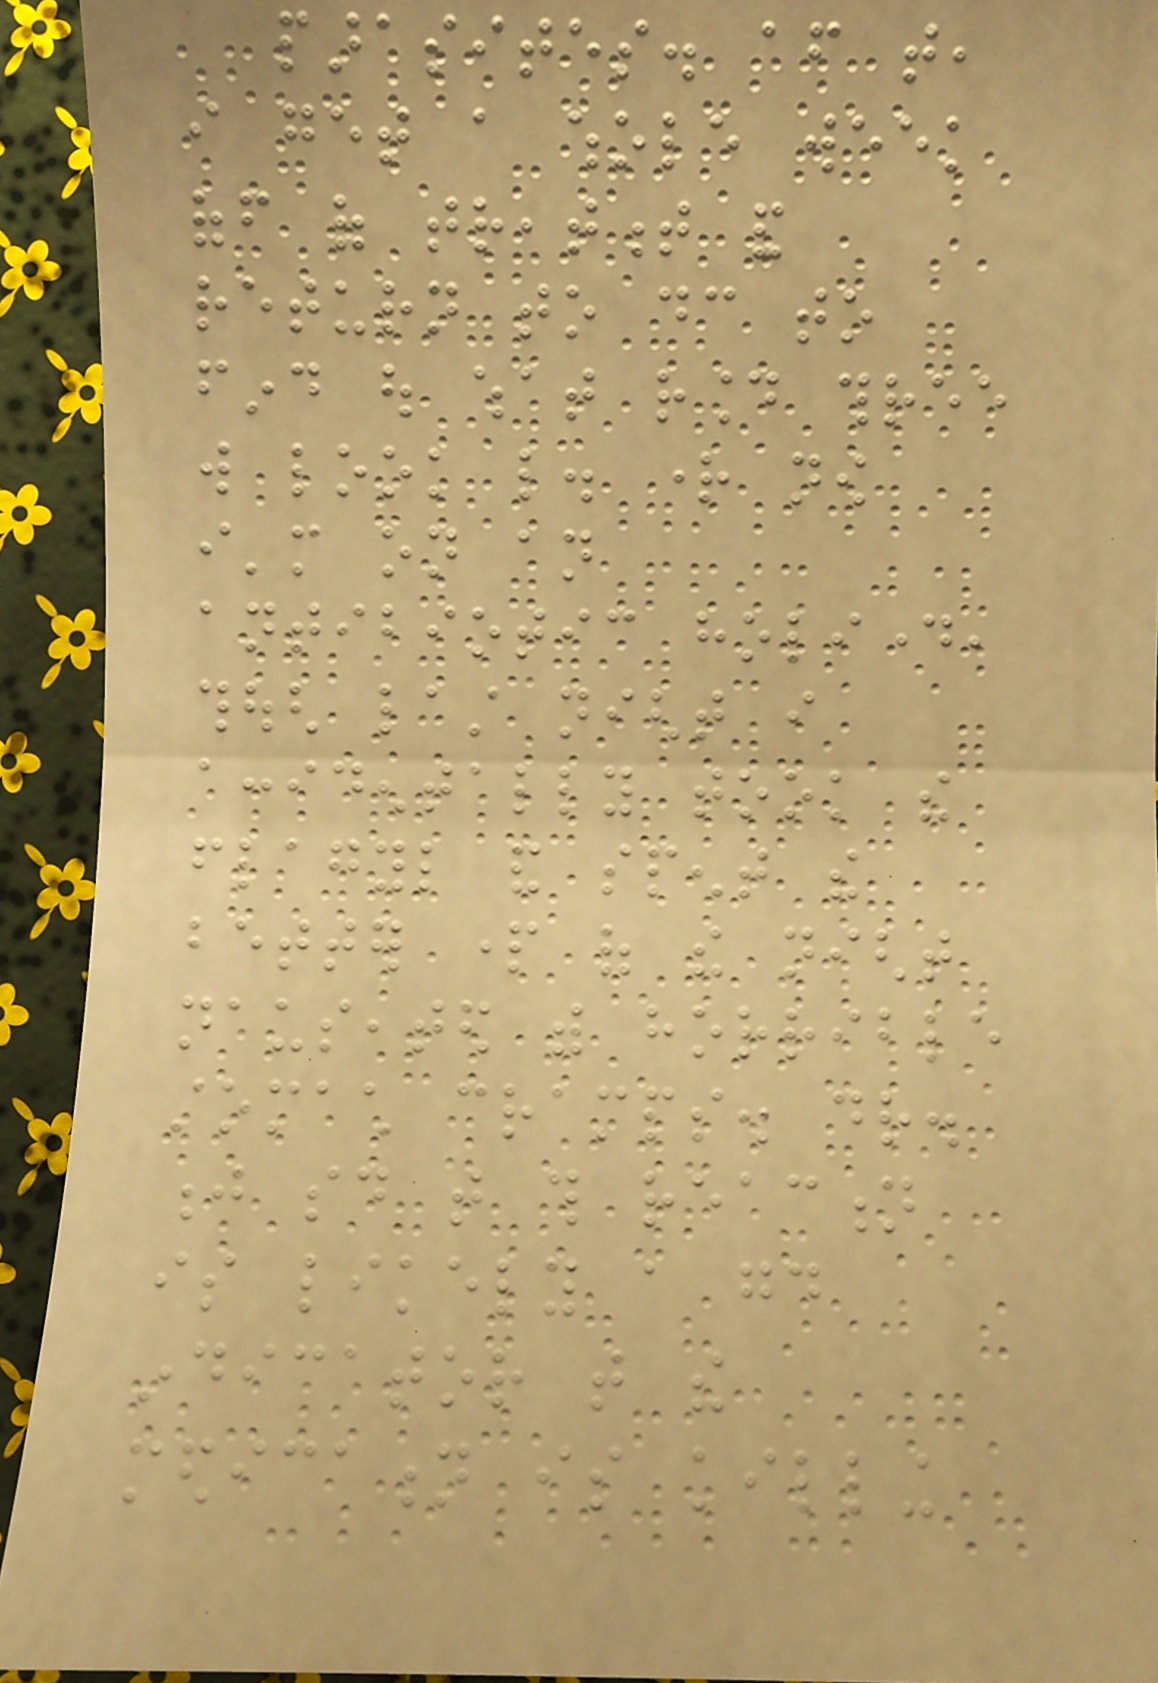parasites. after that,
i get a whole week
off of treatment and
return to dc to
find out what round three
will look like. right now
i'm on an
antibiotic holiday,
though last night i
accidentally took the
flagyl and spent the
better part of the night
nauseated with horrible
stomach cramps. dr.
j said that this reaction
is likely a good
indicator that the
medication is killing
